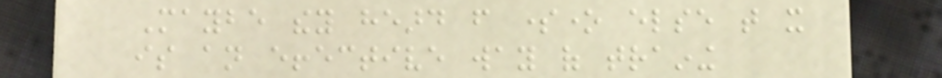Maybe they heard from someone else that it
is an effective way of training
